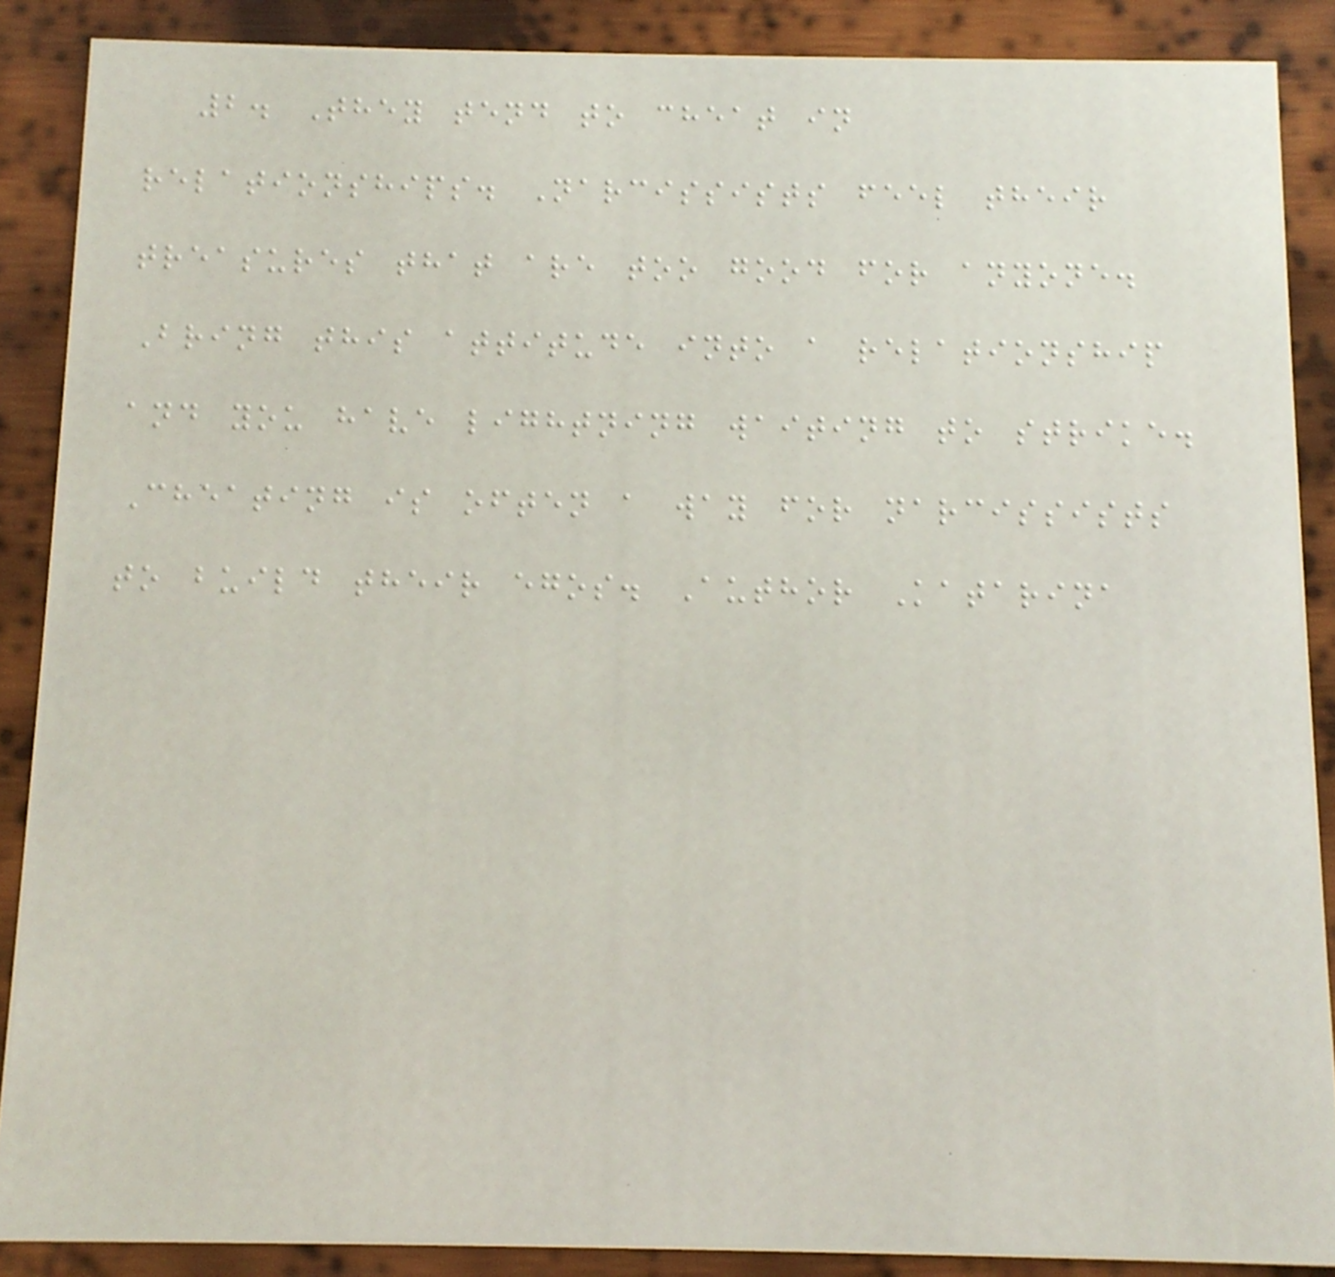2. They tend to cheat in
relationships. Narcissists feel their
treasures that are too good for anyone.
Bring this attitude into a relationship
and you have lightning waiting to strike.
Cheating is often a way for narcissists
to build their egos. Author Katarina
